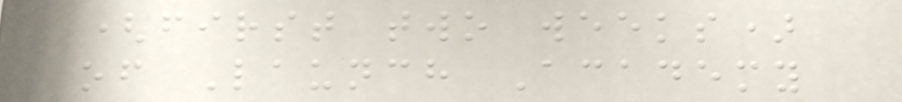(first two weeks)
of Launch Academy
